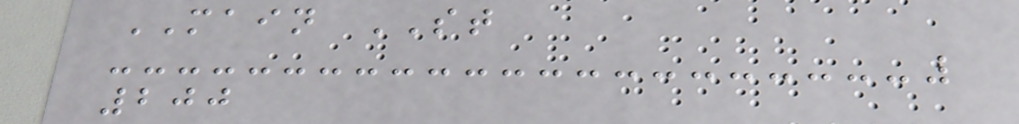MAIN ST
200
